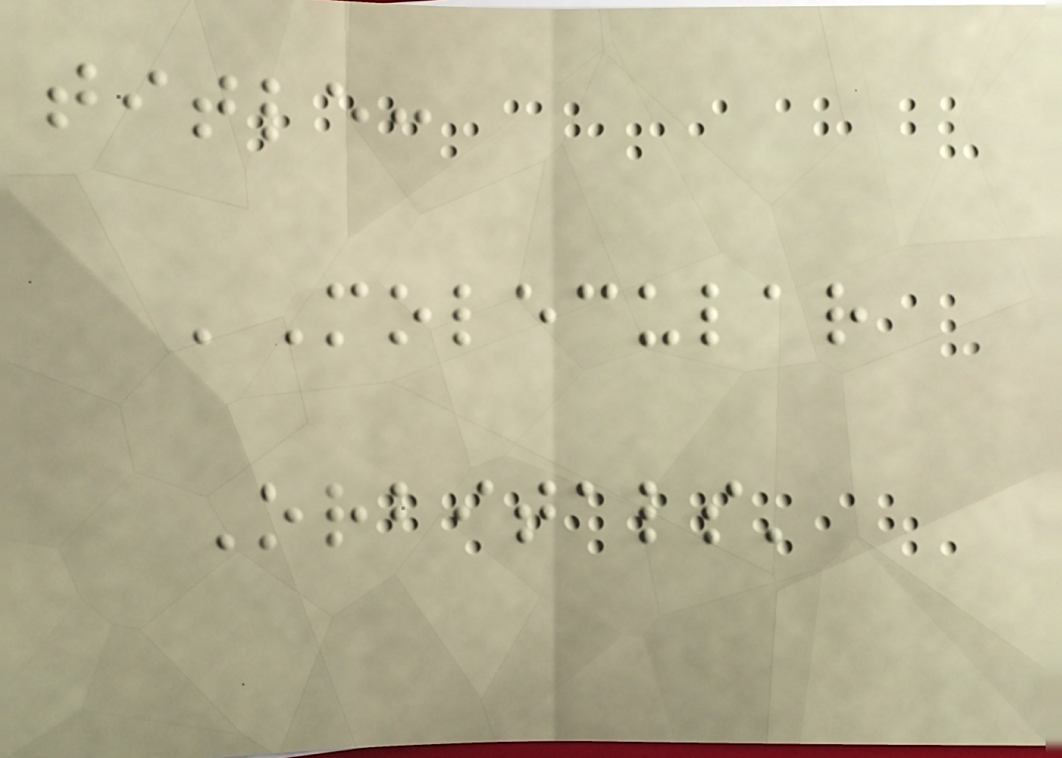title:
'Molecular
Orbitals'
